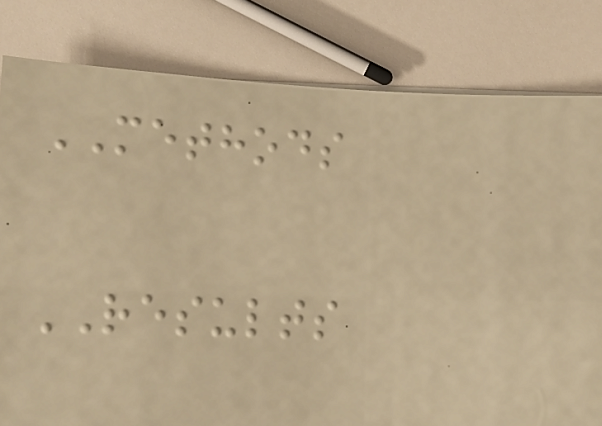METHODS
RESULTS
